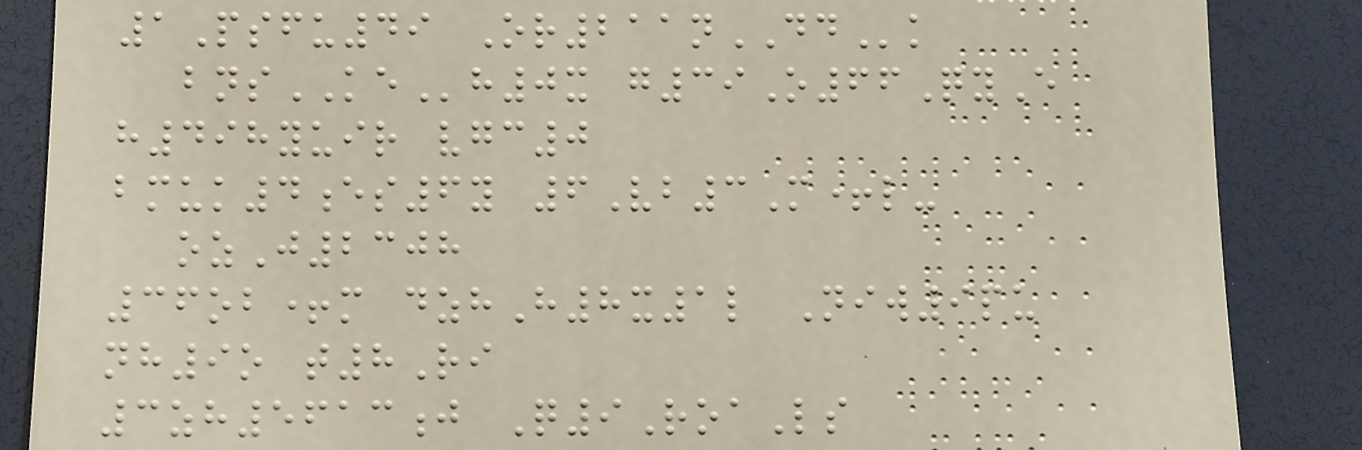1Psfu49 Or211nDDk
bnsKEh0x g39O66QyE
h498yuir vgc0
bmuk4es6y 6Vb3M+l-
ozJ2308
36ob+m dzhH8x1l Niw9pu
nh9o t8Ri
3zh5613j Q9RoaLs
